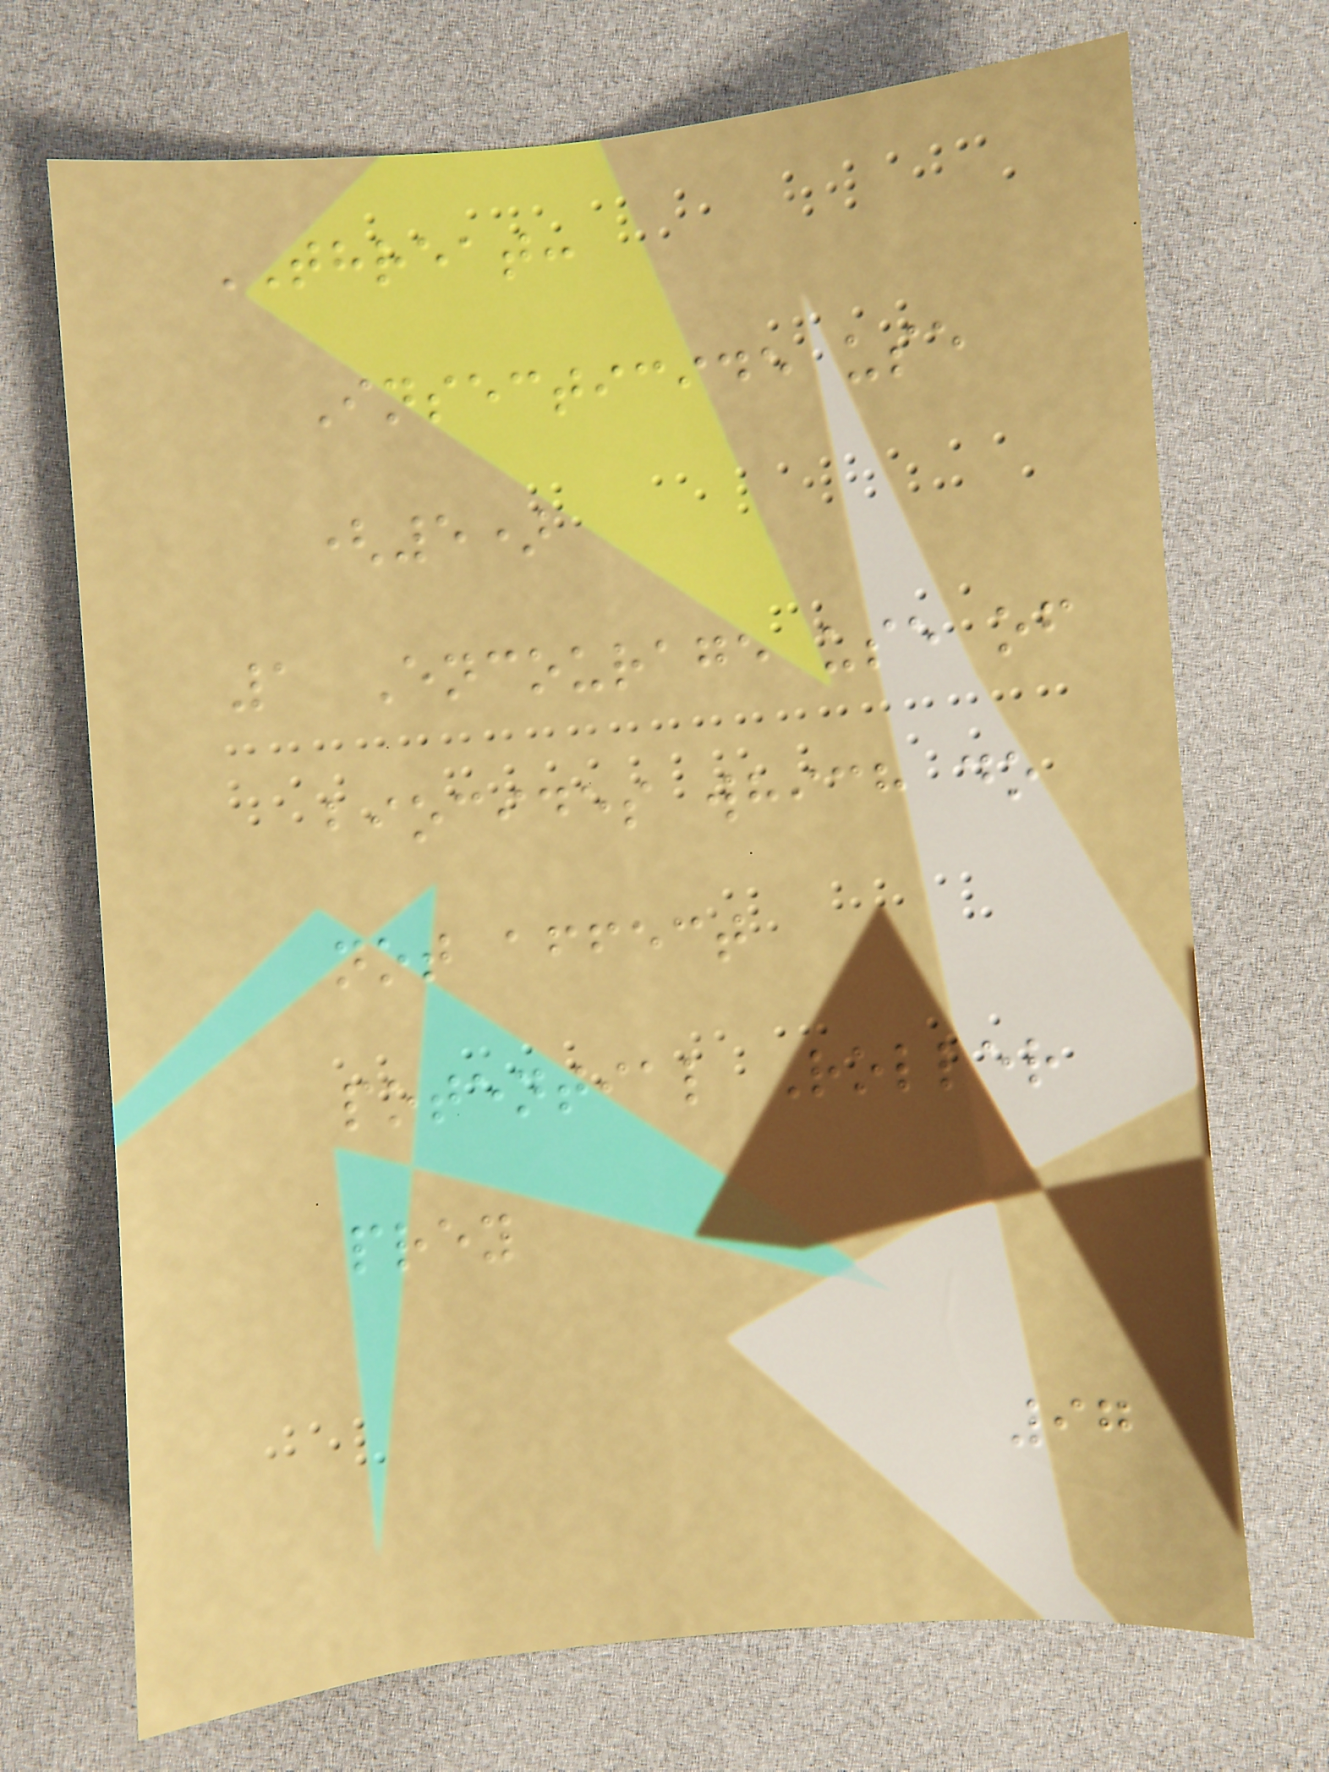THREAT:
Insecticide use
(5)
1 Encourage use of
biocides which do
not affect
potential Roller
prey
97
